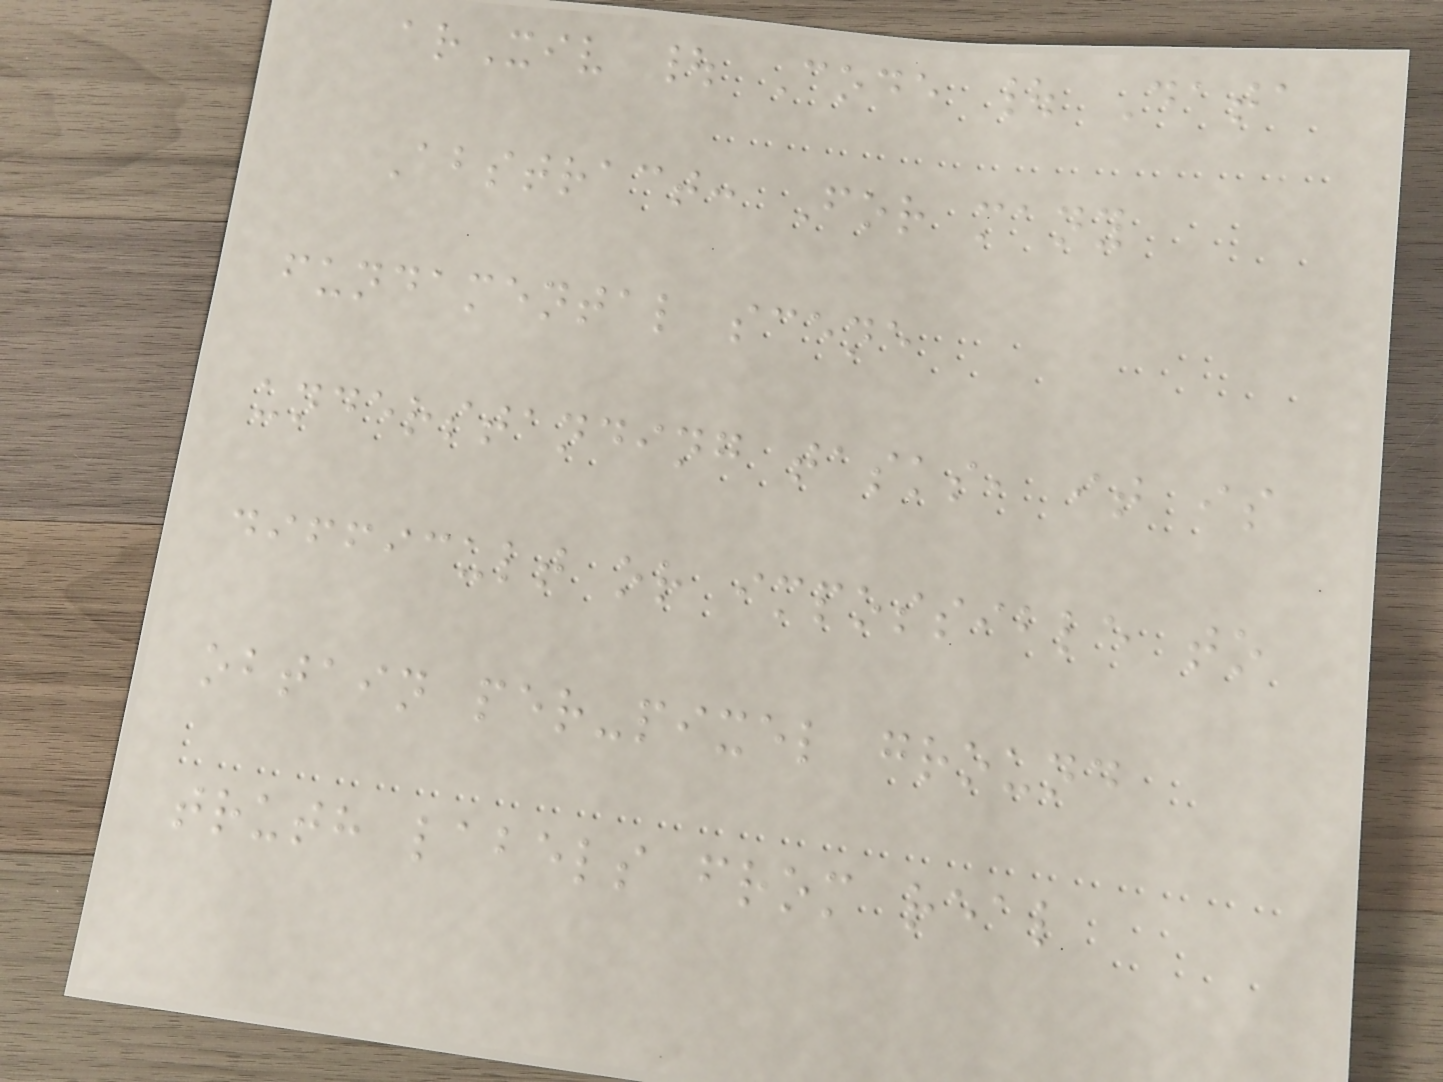arXiv | Code | Data
Abstract: For many
fundamental scene
understanding tasks, it is
difficult or impossible to
obtain per-pixel ground
truth labels from real
